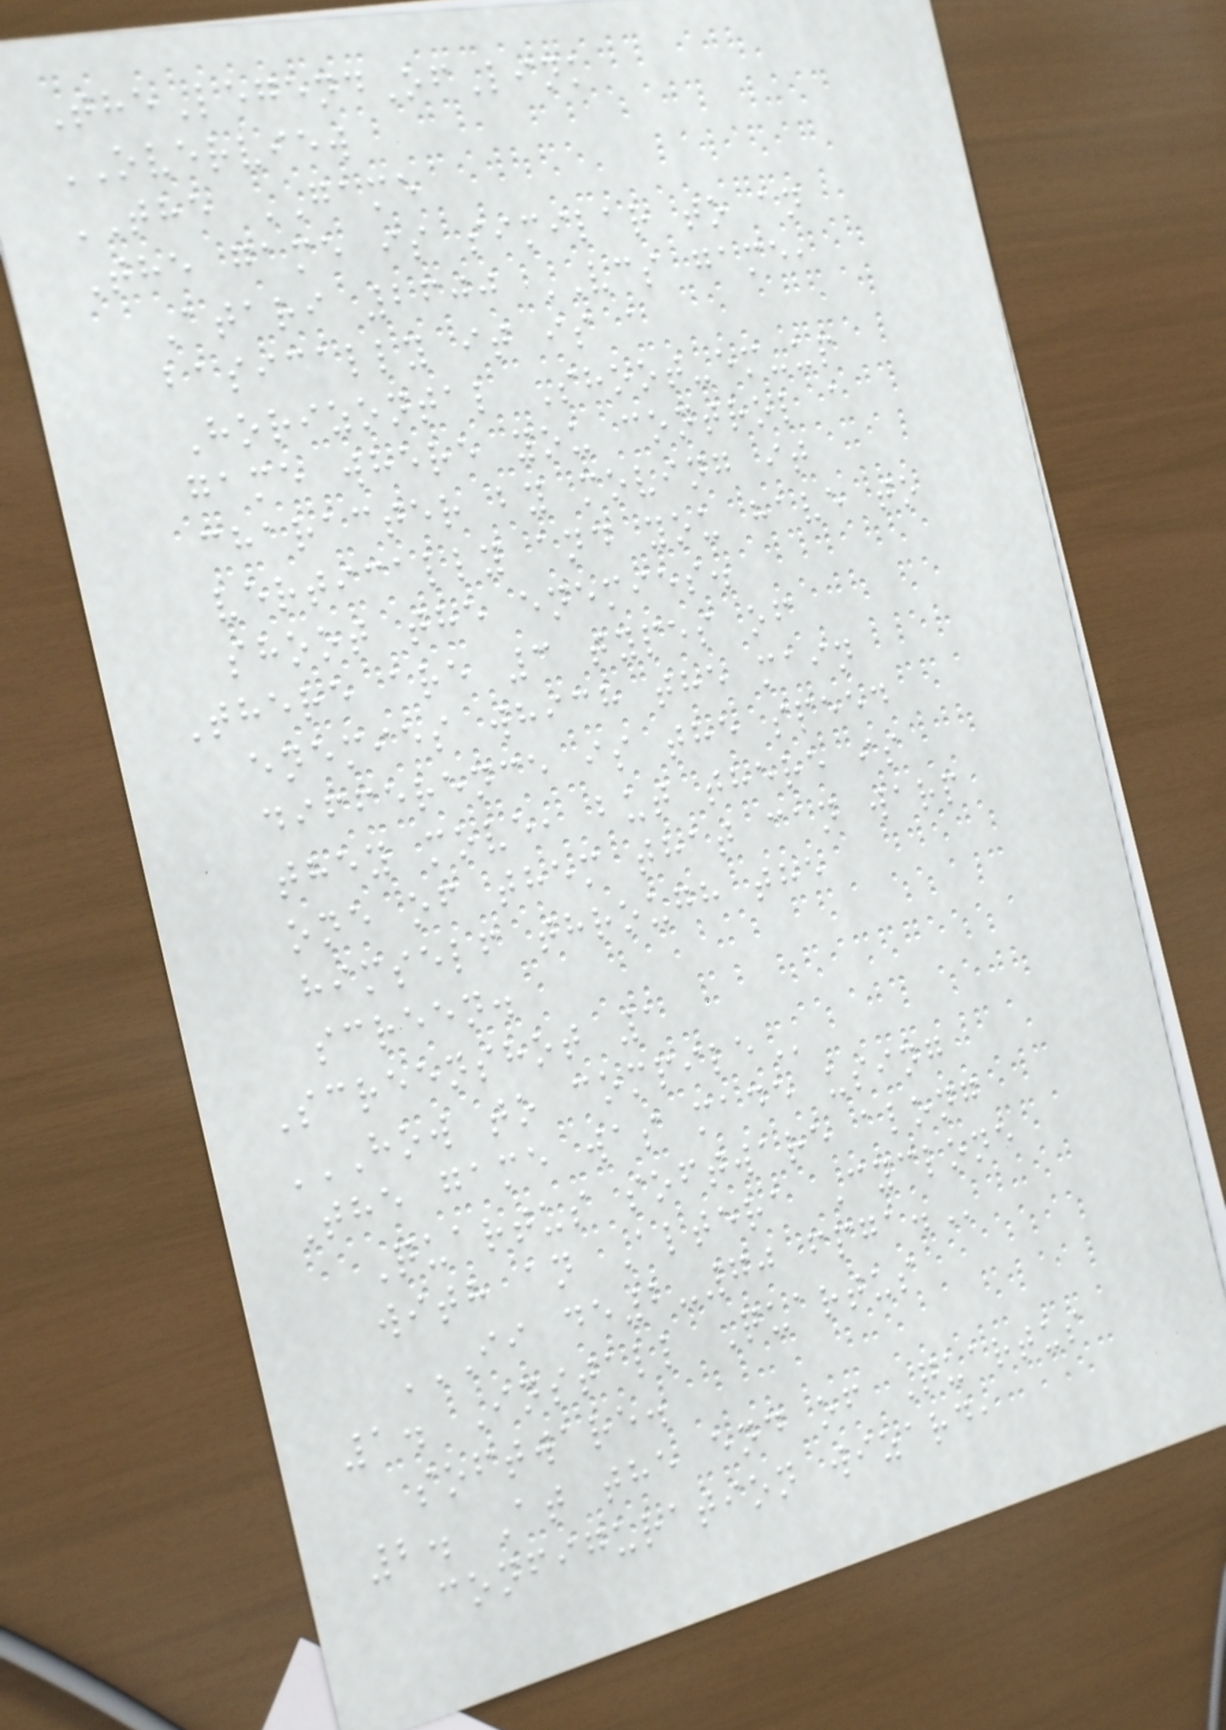TheLegendOfLink
OVERVIEW
THE GAME
The game is similar to an
Atari 2600 VCS game,
basically it is a
Horizontal Shoot-em-up
game where you control a
character by moving it
vertically and you have to
shoot the enemies.
There are 3 types of
enemies which the main
difference is the speed
they move, but there is
one of them that can warp
himself through the
screen.
Screenshot 1
HOW TO COMPILE
The game was made using
Quartus software along
with an Altera Cyclone
II DE2-70 FPGA.
1. Install Quartus
software.
2. At the end of Quartus
configuration wizard,
